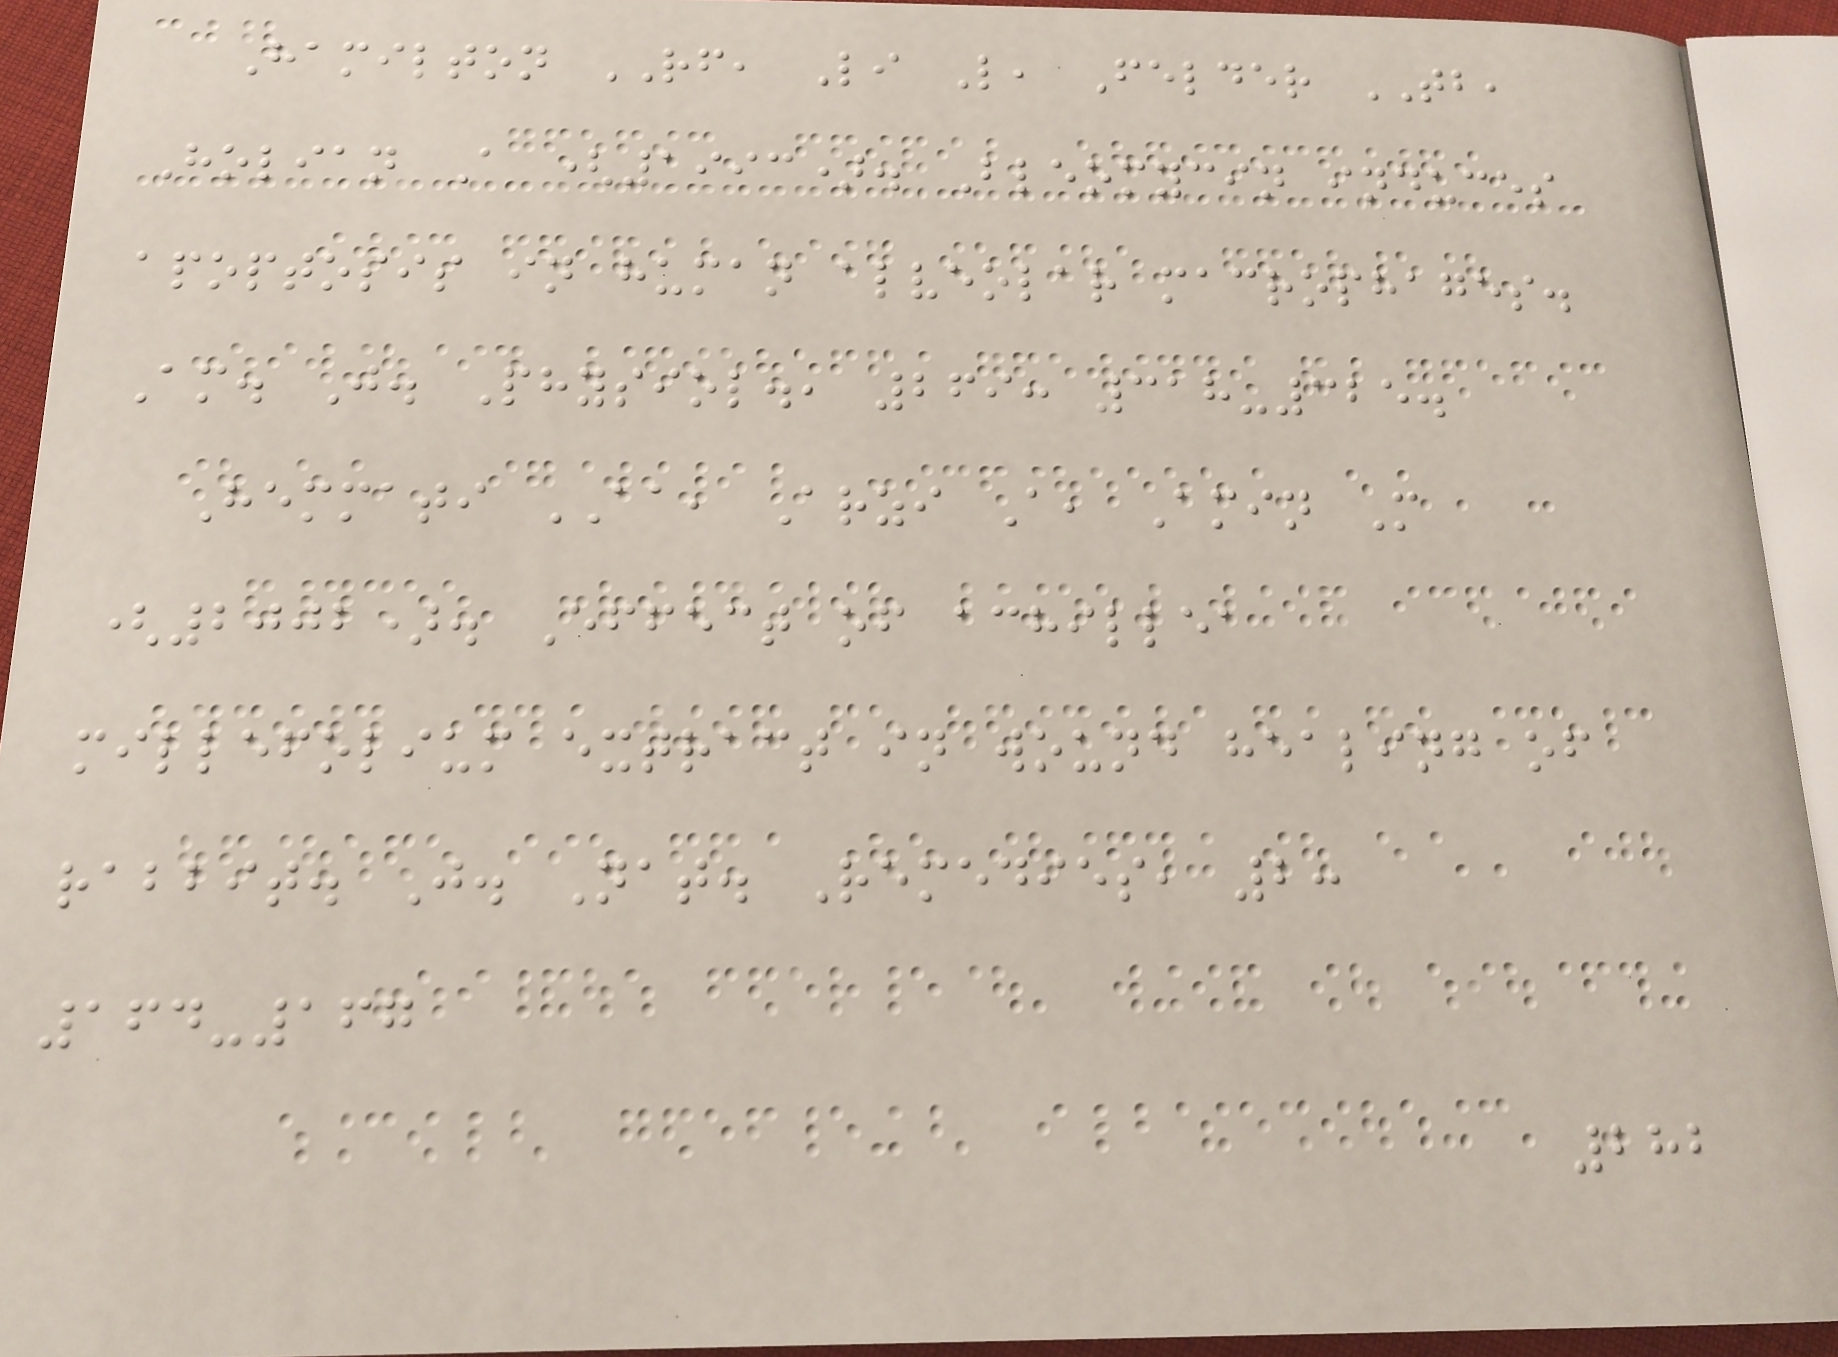Hamilton RF, Li L, Felder TB,
Holian A (1993). Bleomycin induces
apoptosis in human alveolar macrophages.
Am. J. Physiol., 269: 318-325.
Hemmati AA, Arzi A, Amin M
(2002). Effect of achillea
millefolium extract in wound healing of
rabbit. J. Nat. Remedies, 2:
164-167
282
